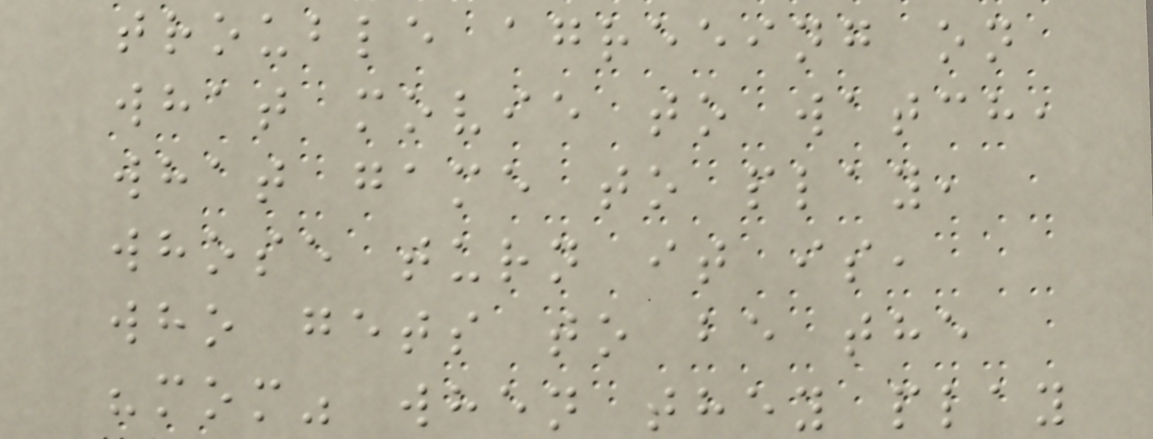trouble agreeing on
what movie to watch,
what game to play,
whose turn it is,
who gets to be the
"mom" when they play
